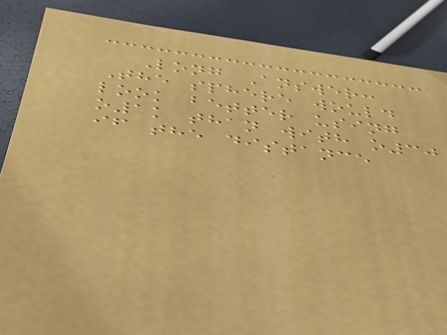Long Answer:
The sphere would
look better using
o1k than with o30
if the distance
